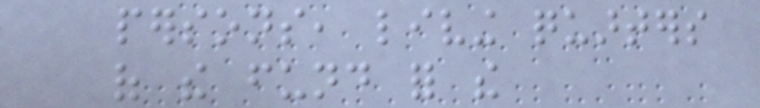persons, living quarters
of the fund for the
